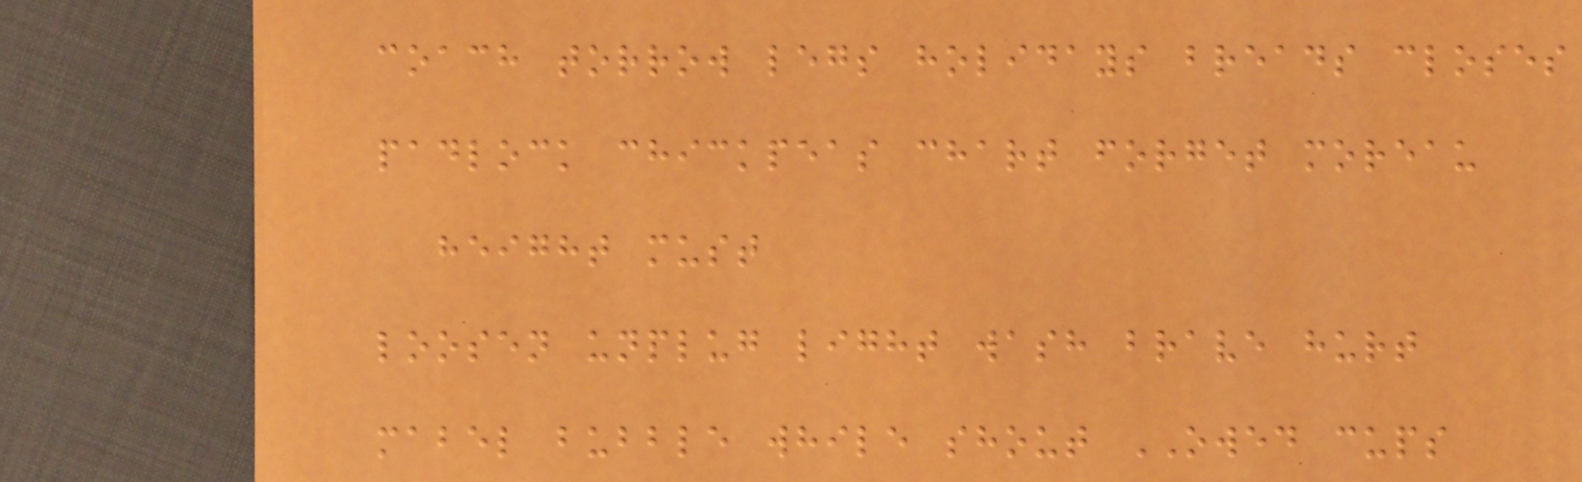coach torrow legs holidays breads closes
padlock chickpeas chart forget moreau
height must
loosen unplug light wash brave hurt
mabel bubble while shout OWED cups
